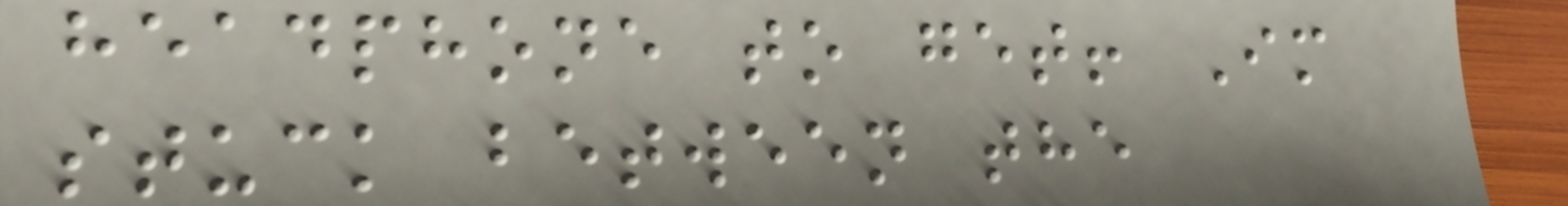headphone to get! Im
stuck between the
